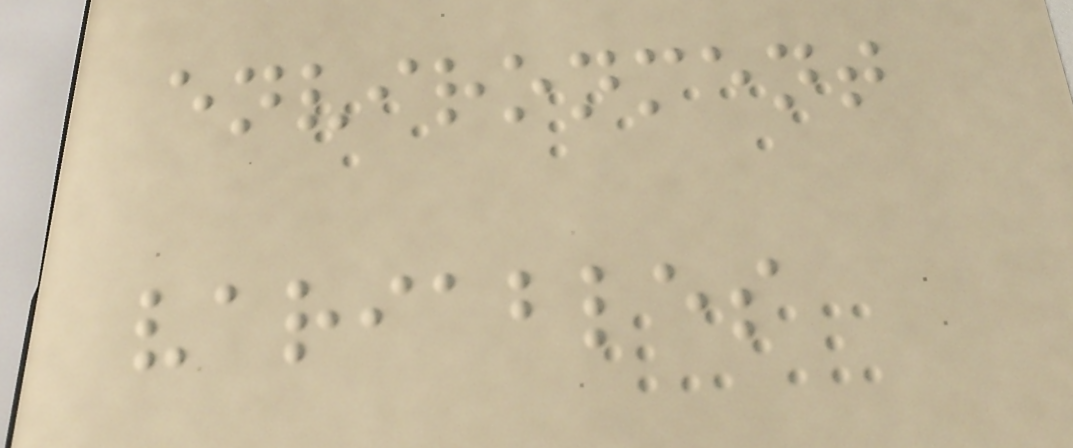environment
variables
